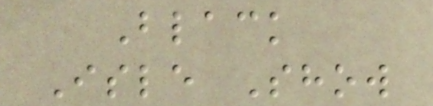Black
Isle Show
